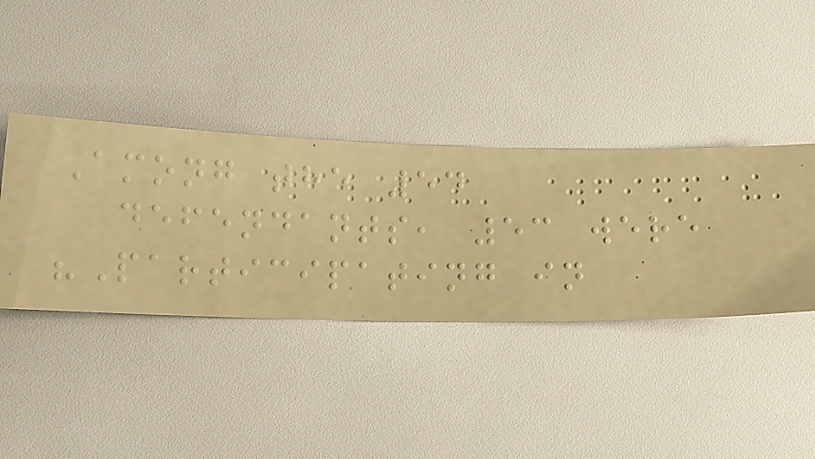Among the 54
defendants, 53 were
"Participating in
